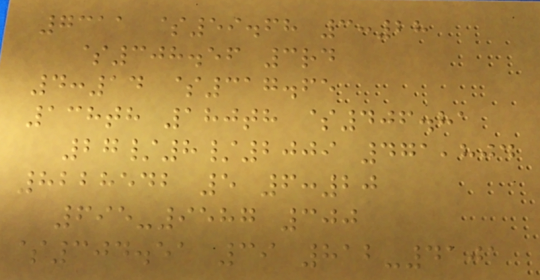7311 $59.68 3:28
$308.56 3rd
4:14 $317.65
138th 180th $406.81
27/8/2009 471,804
8228542 5 6:20
695-9587 300
$304.51 39 812-4101
